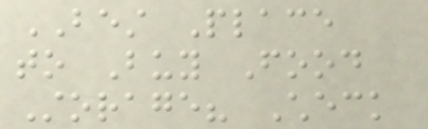BEST Place
to Buy Food
Storage? Check
